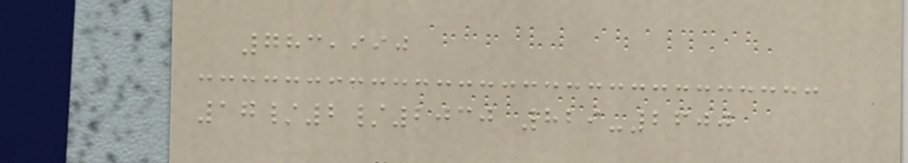783,990
17/2/2030 829-2600
